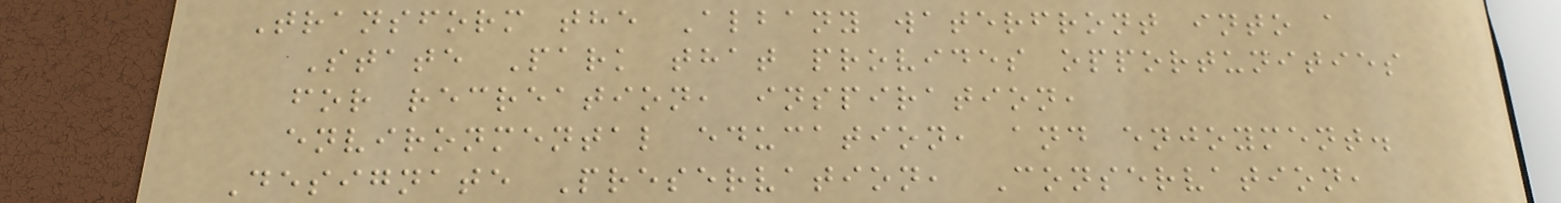Transform the Albany waterfront into a
State Park that provides opportunities
for recreation, inspiration,
environmental education, and enjoyment.
Designate Preservation, Conservation,
